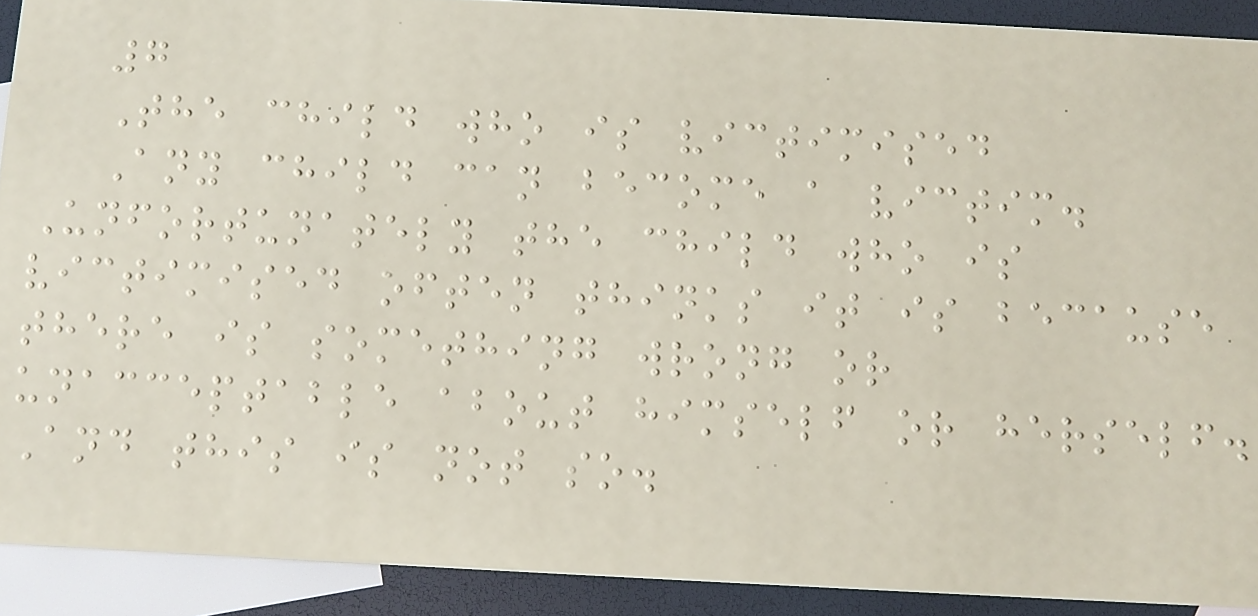7
The child who is victimised
Any child can become a victim.
Unfortunately the child who is
victimised often thinks it is because
there is something wrong or
unacceptable about himself or herself.
And this is not so.
